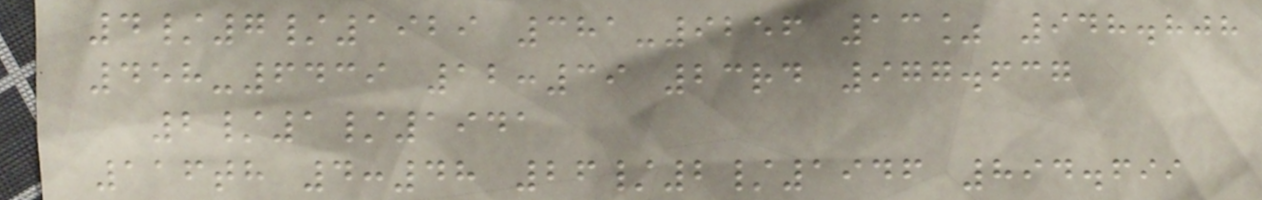4/7/1929 381-9256 13% 948.808
458-6439 12:39 23rd 977.637
2/1/1941
116th 4:48 26/2/1946 894.699
